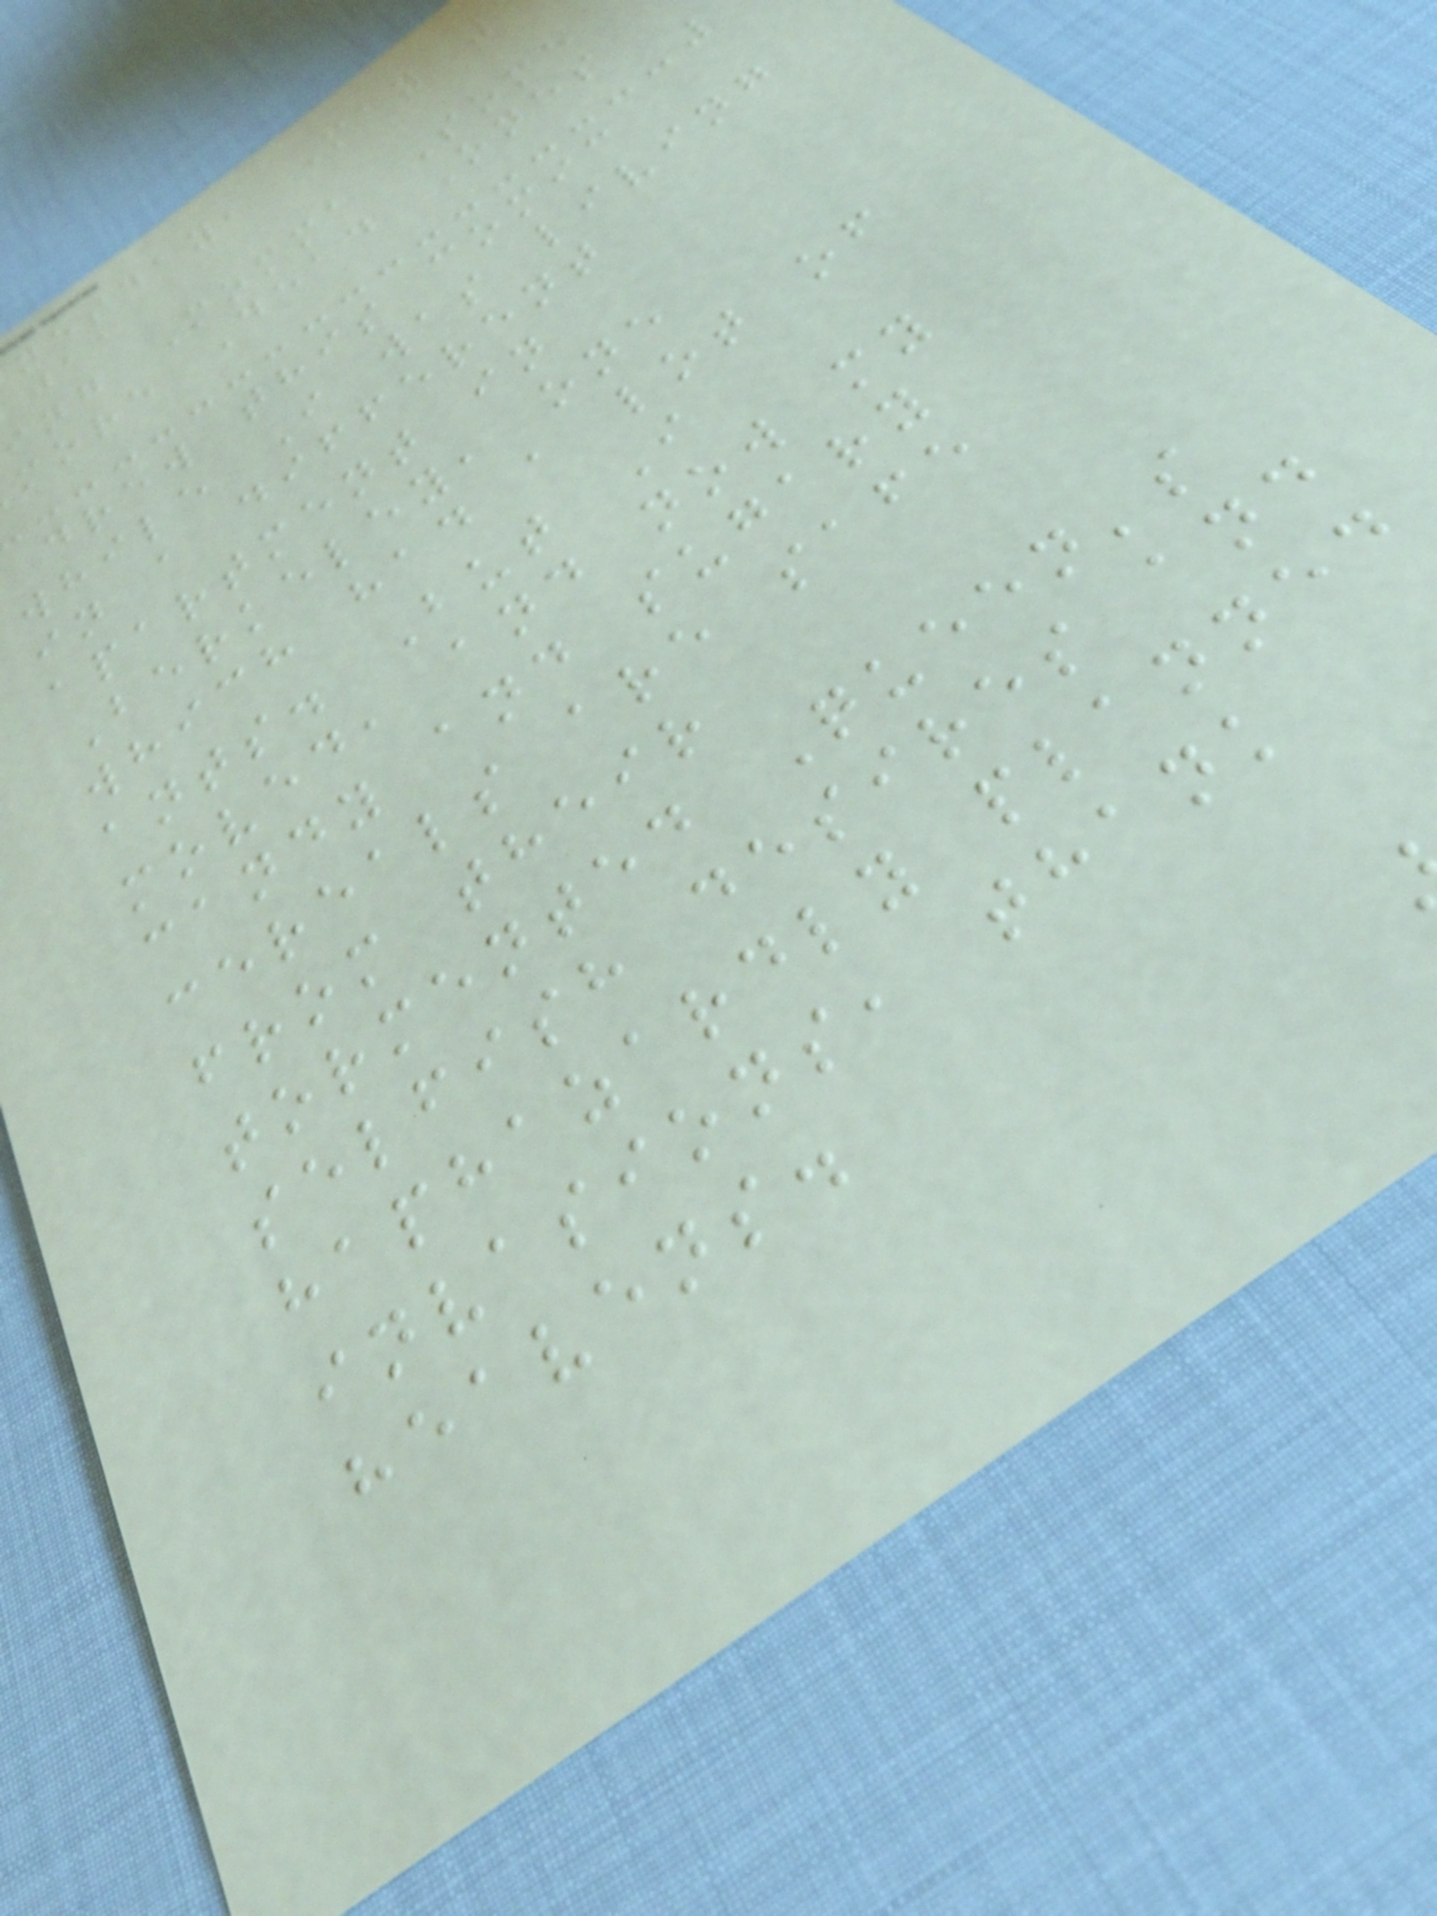nesday, May
ing Momma Some
more Dead Ones
drew this comic
while I was living
in a different
apartment in
Berkeley, one
which had a lot of
ants. But I
moved, and now my
candy and sugary
cereals are safe
from their
tormented Queen's
selfish desires and
haphazardly planned
invasions, thank
heavens.
